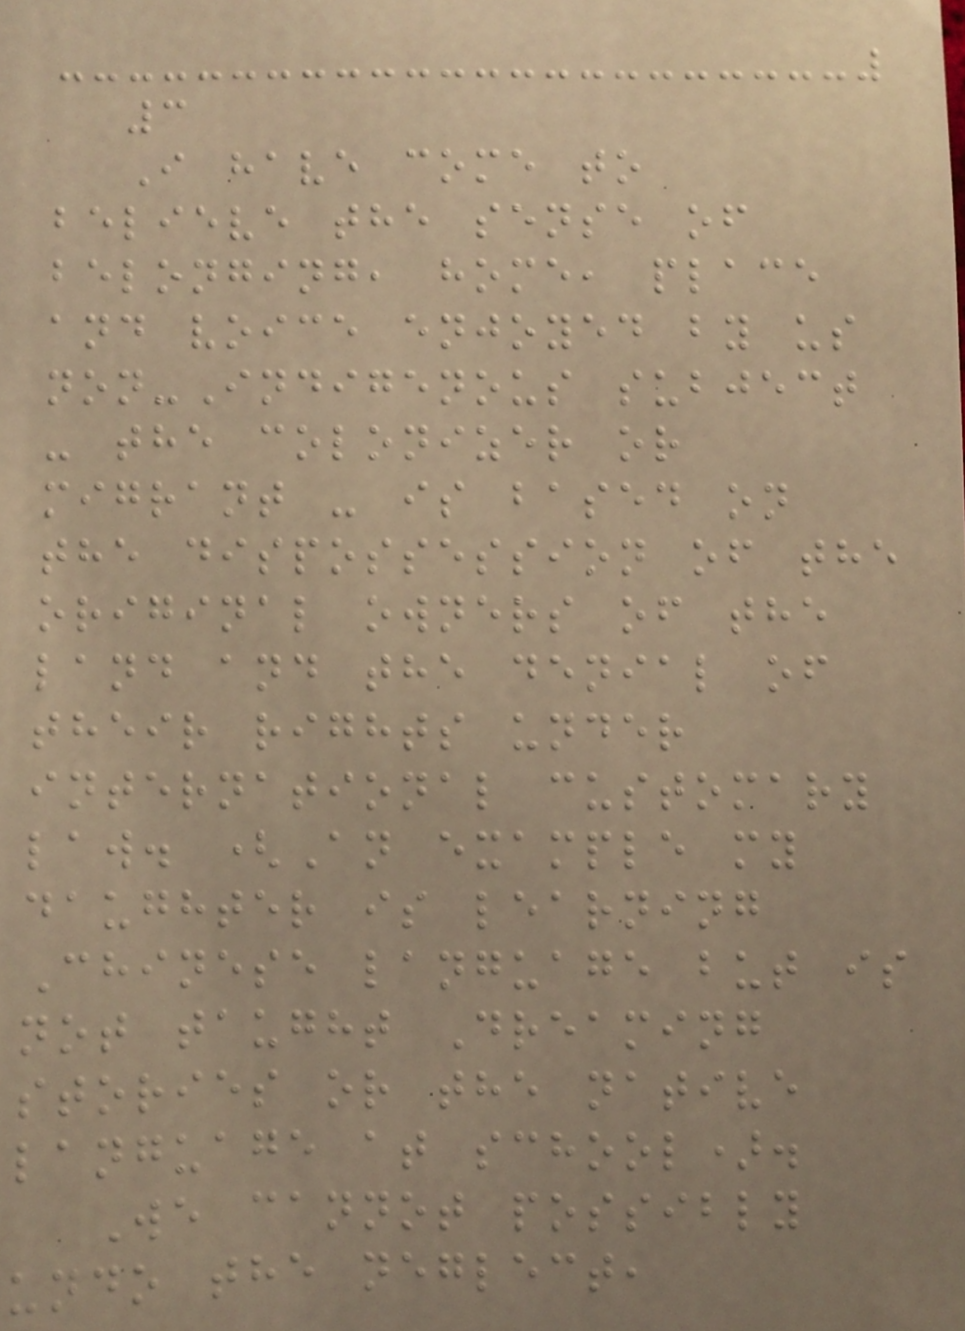3
I have come to
believe the sense of
belonging, home, place
and voice enjoyed by us
non-Indigenous subject
- the colonizer or
migrant - is based on
the dispossession of the
original owners of the
land and the denial of
their rights under
international customary
law. (An example my
daughter is learning
Chinese language but is
not taught Dreaming
stories or the native
language at school).
We cannot possibly
undo the neglect,
